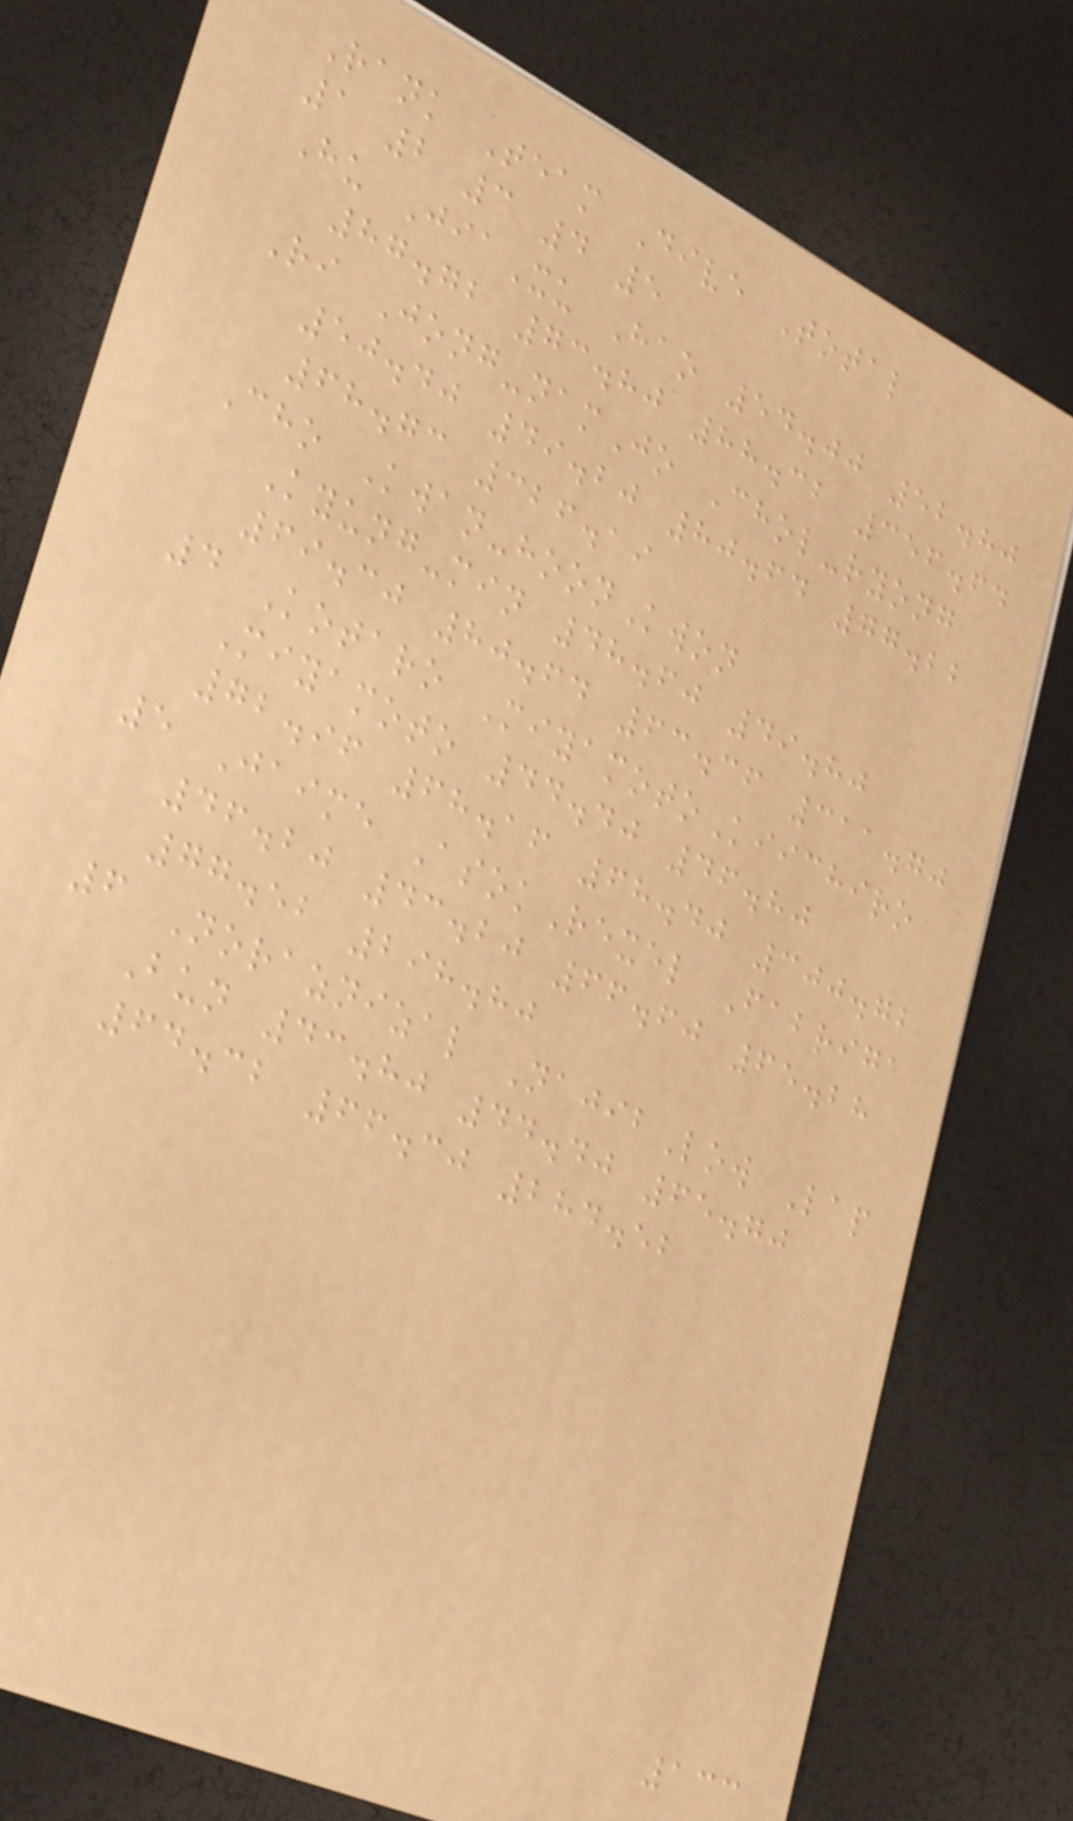Rank Team Dive Total
1 2 3 4 5
Hu JiaXu Hao 54.00 52.80
87.72 73.80 88.32 356.64
Ri Jong-namJo Chol-ryong
50.40 49.20 80.64 77.22
68.73 326.19
Cho Kwan-hoonKwon
Kyung-min 48.60 49.80
69.30 80.64 63.36 311.70
4 Kotaro MiyamotoKiichiro
Miyamoto 44.40 46.80
72.96 68.16 68.40 300.72
5 Jaime AsokRexel Fabriga
46.20 43.20 66.60 65.28
77.52 298.80
6 Noraznizal NajibLow Lap
Bun 43.80 44.40 65.70
64.32 66.30 284.52
133
